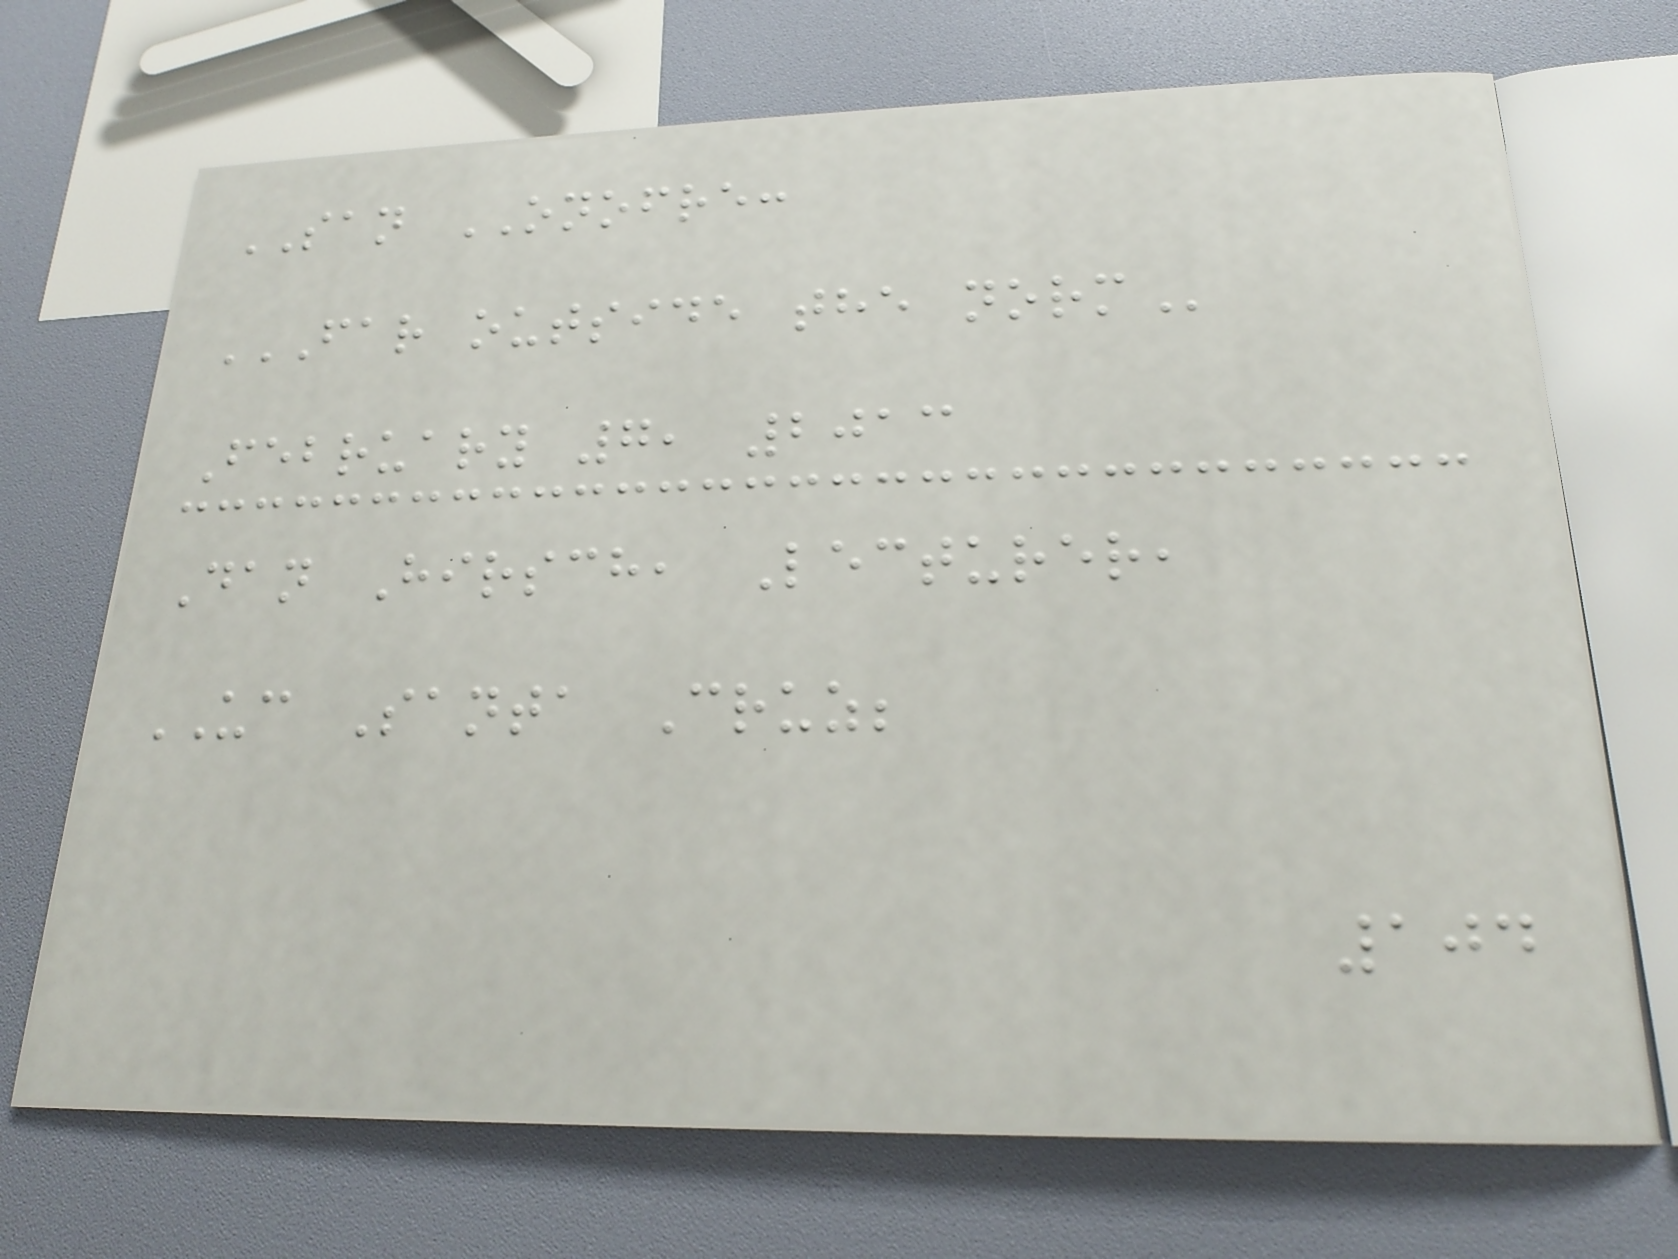SAN ONOFRE:
FAR OUTSIDE THE NORM
February 7, 2013
Dan Hirsch, Lecturer,
UC Santa Cruz;
104
